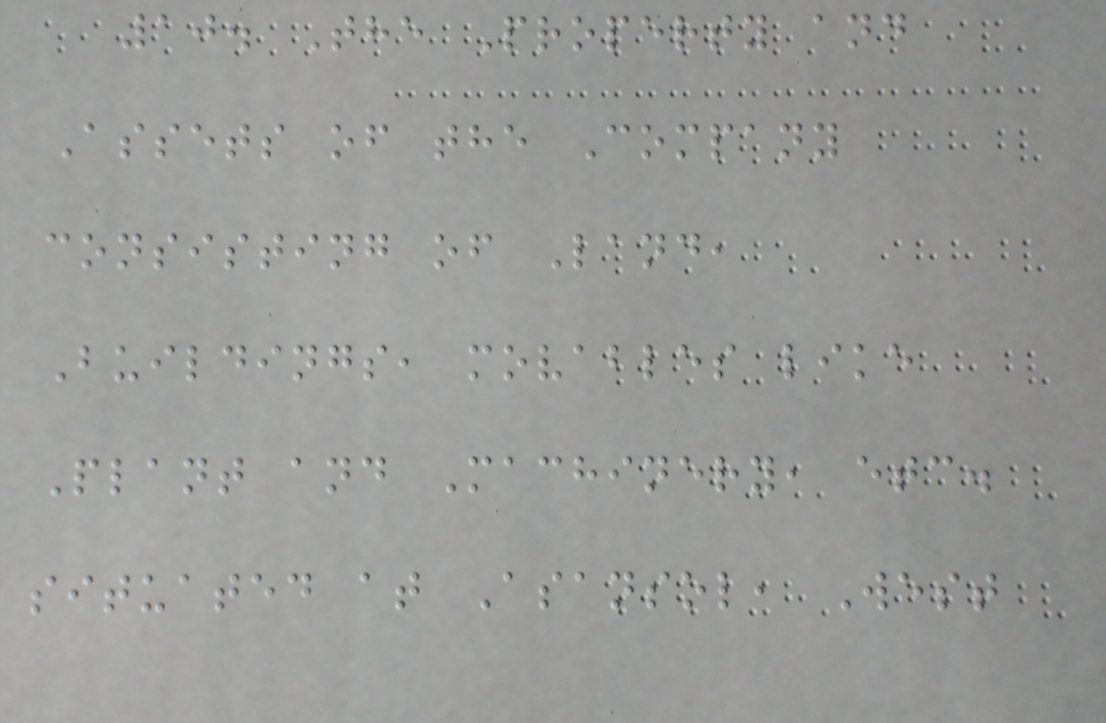10. The Property and
Assets of the Company
consisting of Land,
Buildings, movables like
Plant and Machinery, etc.
situated at Asansol, West
